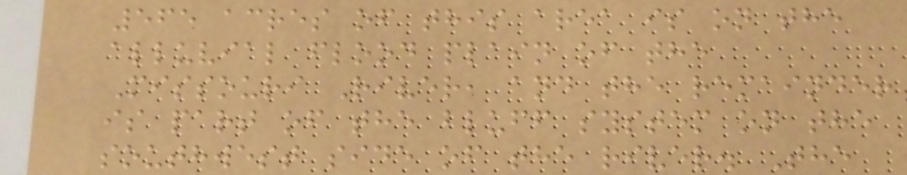565 acres of this area is on the
alluvial flood plain of the
Missouri River, and the remainder
is part of the bluff system on the
southwest side of the river. The
